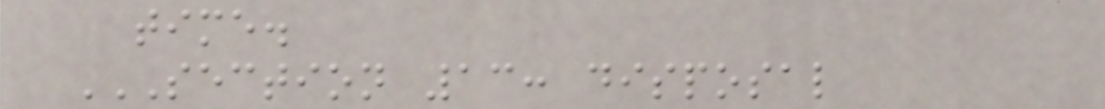time.
SECTION 13: DISPOSAL
